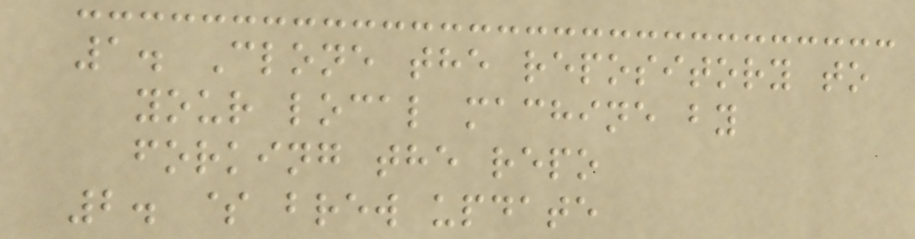1. Clone the repository to
your local machine by
forking the repo
2. $ brew update
